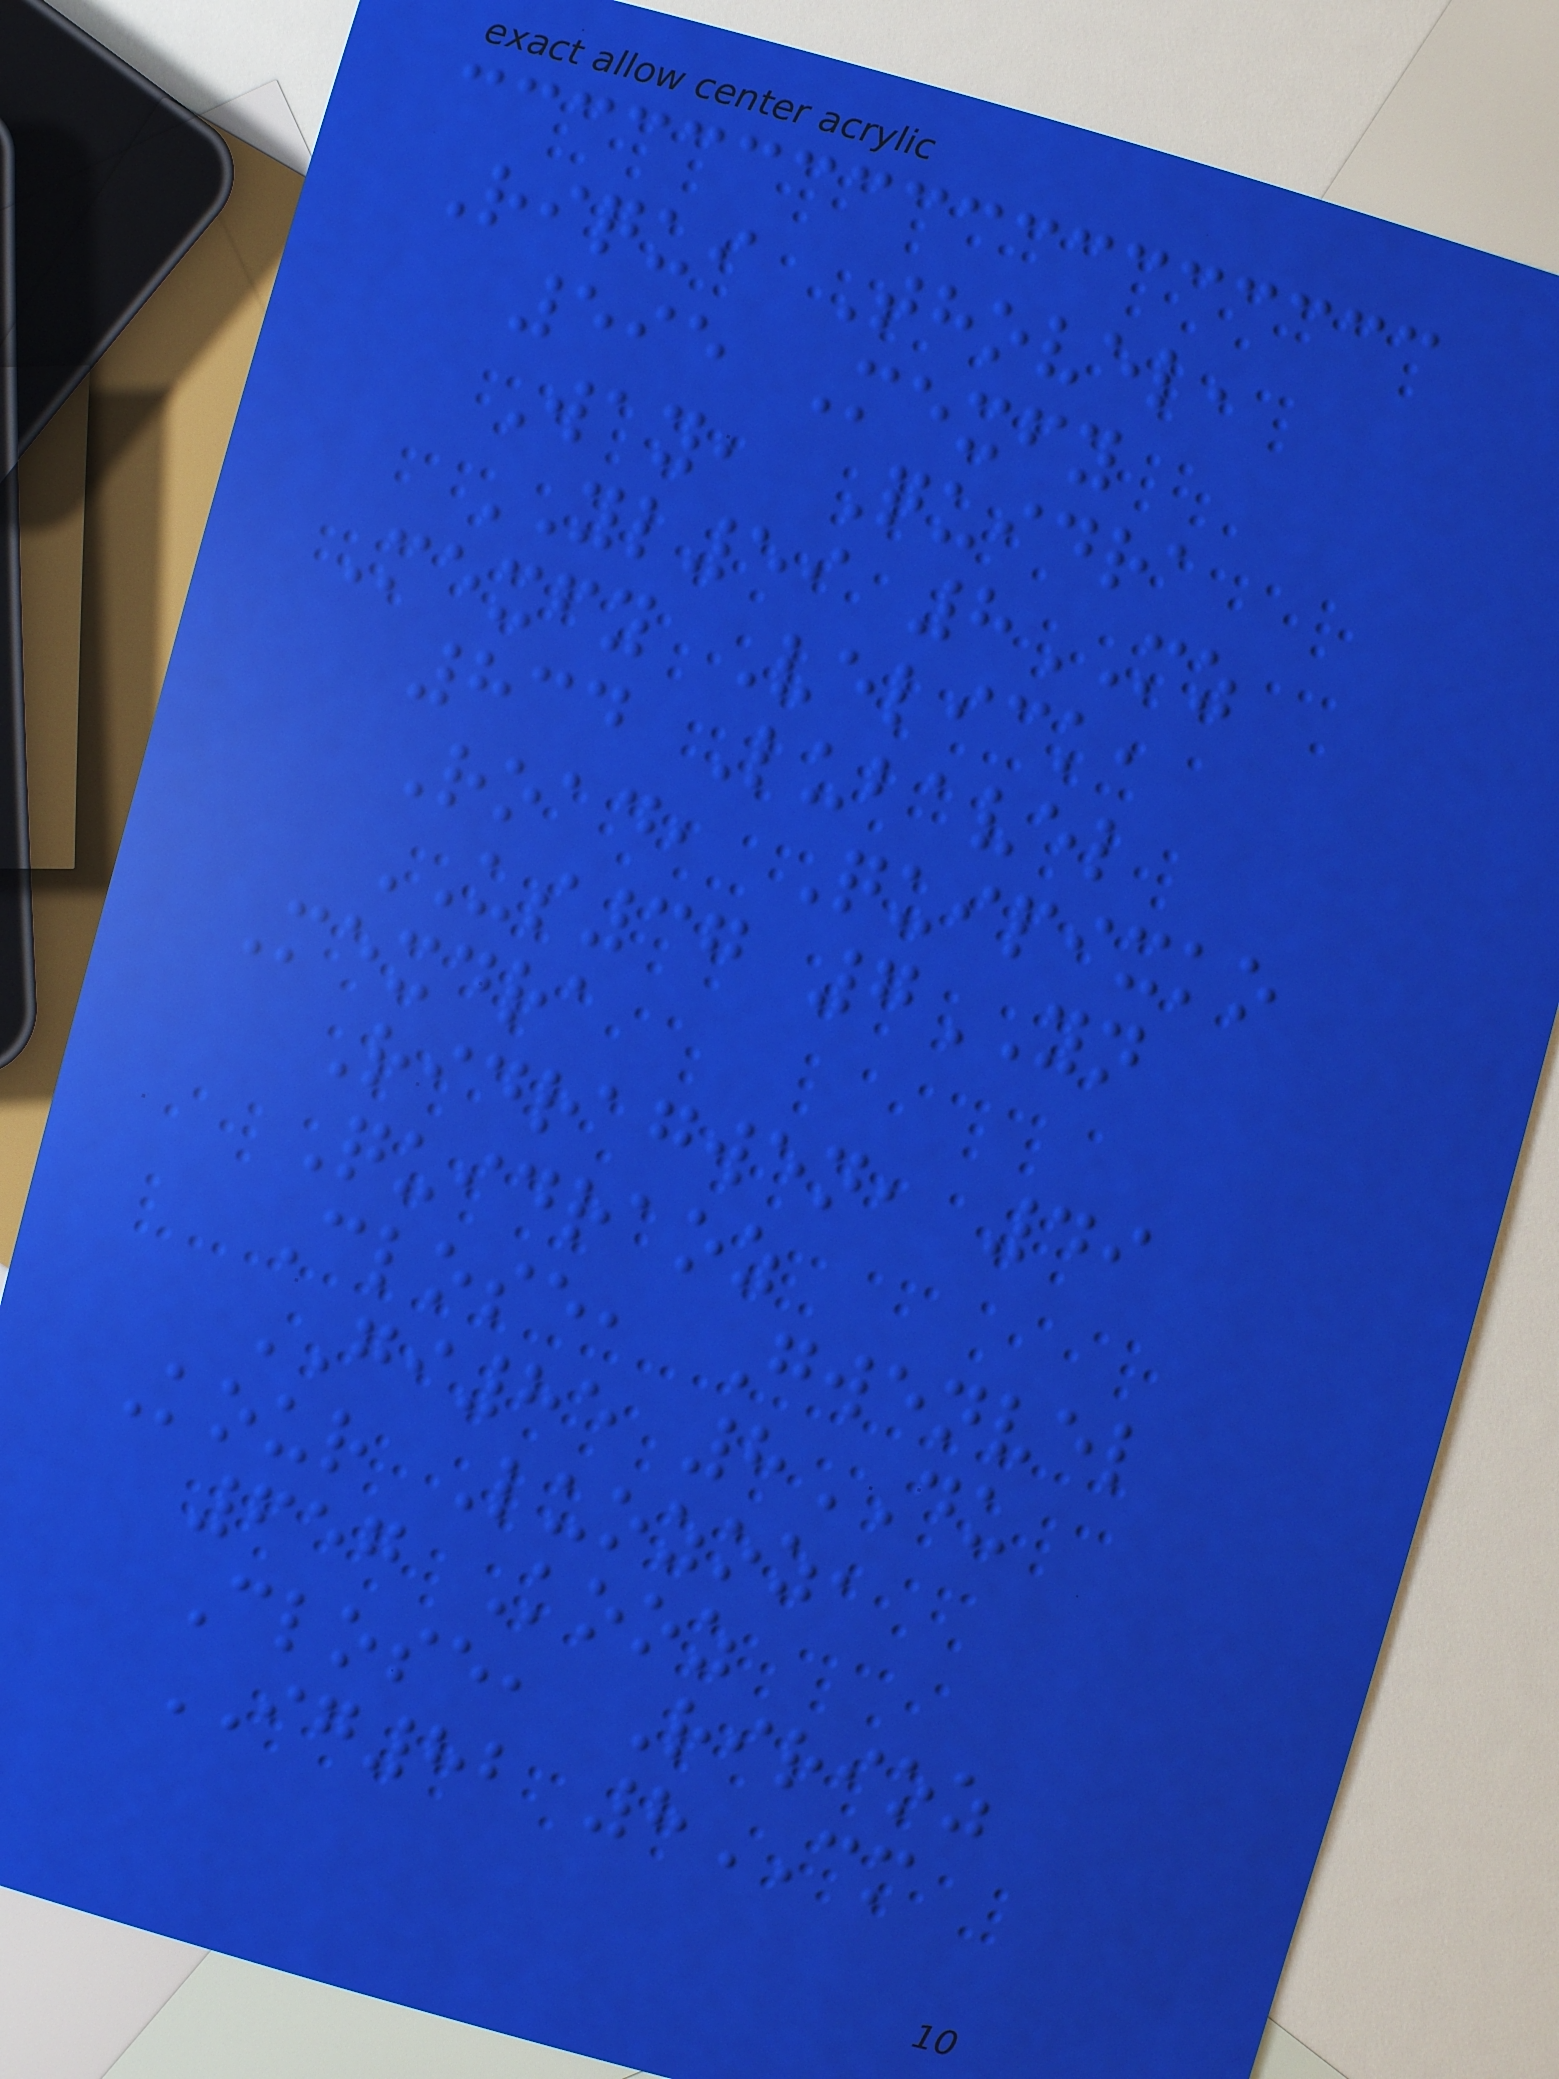Riqui Thovel,
595 Mexfy
Way, Quidra
YL59 8MZ
Mexfy Velick,
834 Lubavel
Road, Quipixko
US37 7YN
Mexdra
Ridragwen, 49
Quidraoz
Close, Gwenvel
GI85 8DU
Kour Luozoz,
657 Kooz
Close, Ririoz
IG82 8CM
